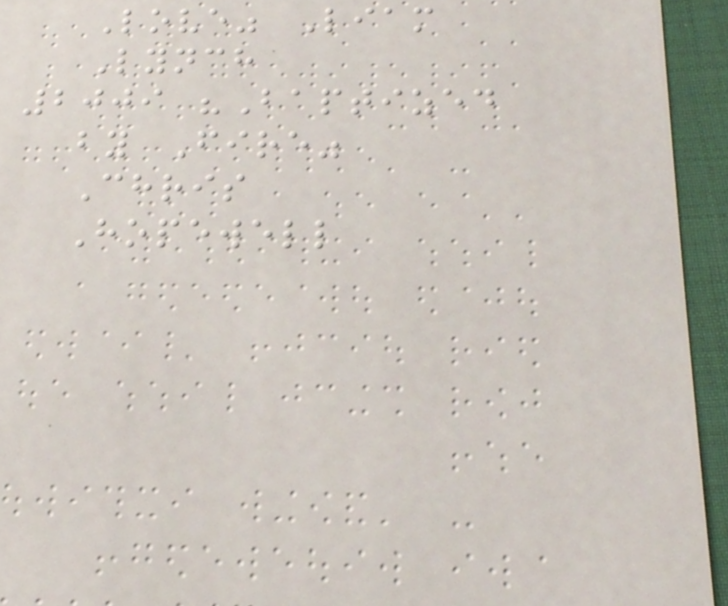Love" Liam
Lynch
2009 "Baptized
by Fire"
Chris
Hopewell
